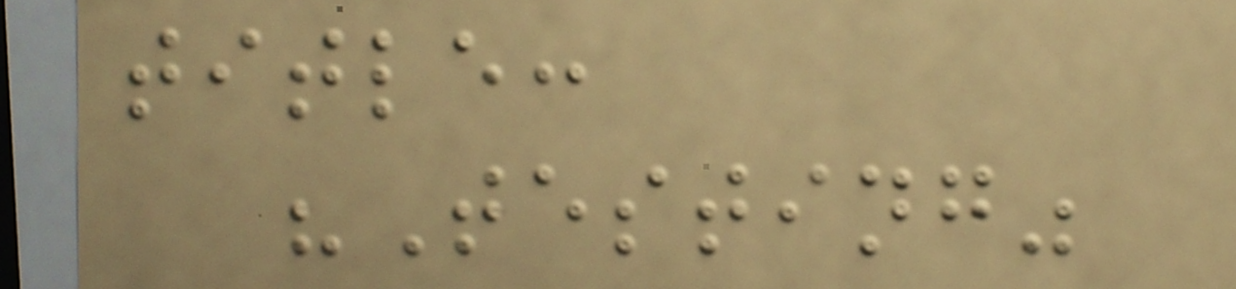title:
"Testing"
